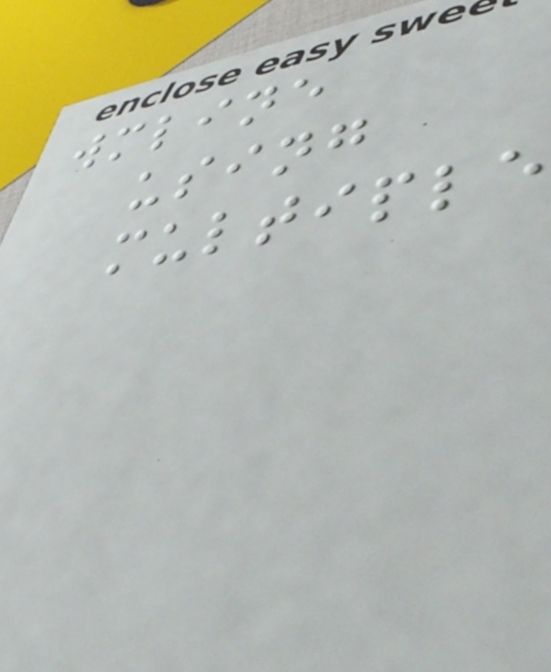wmline
using
multiple
